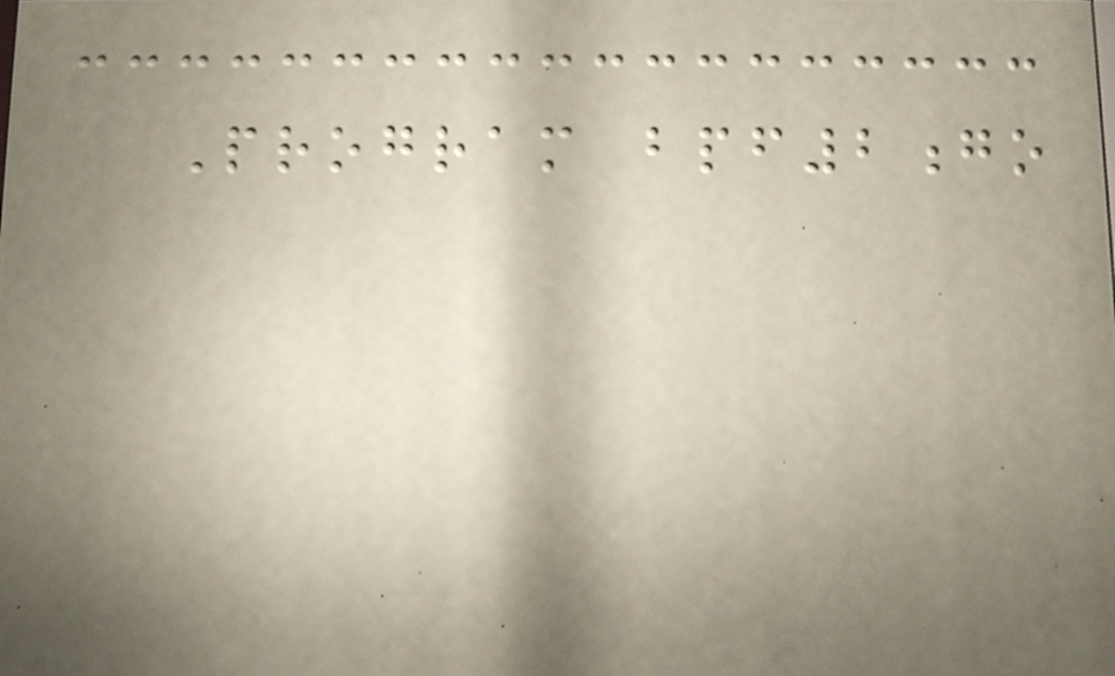Program bpf2go
